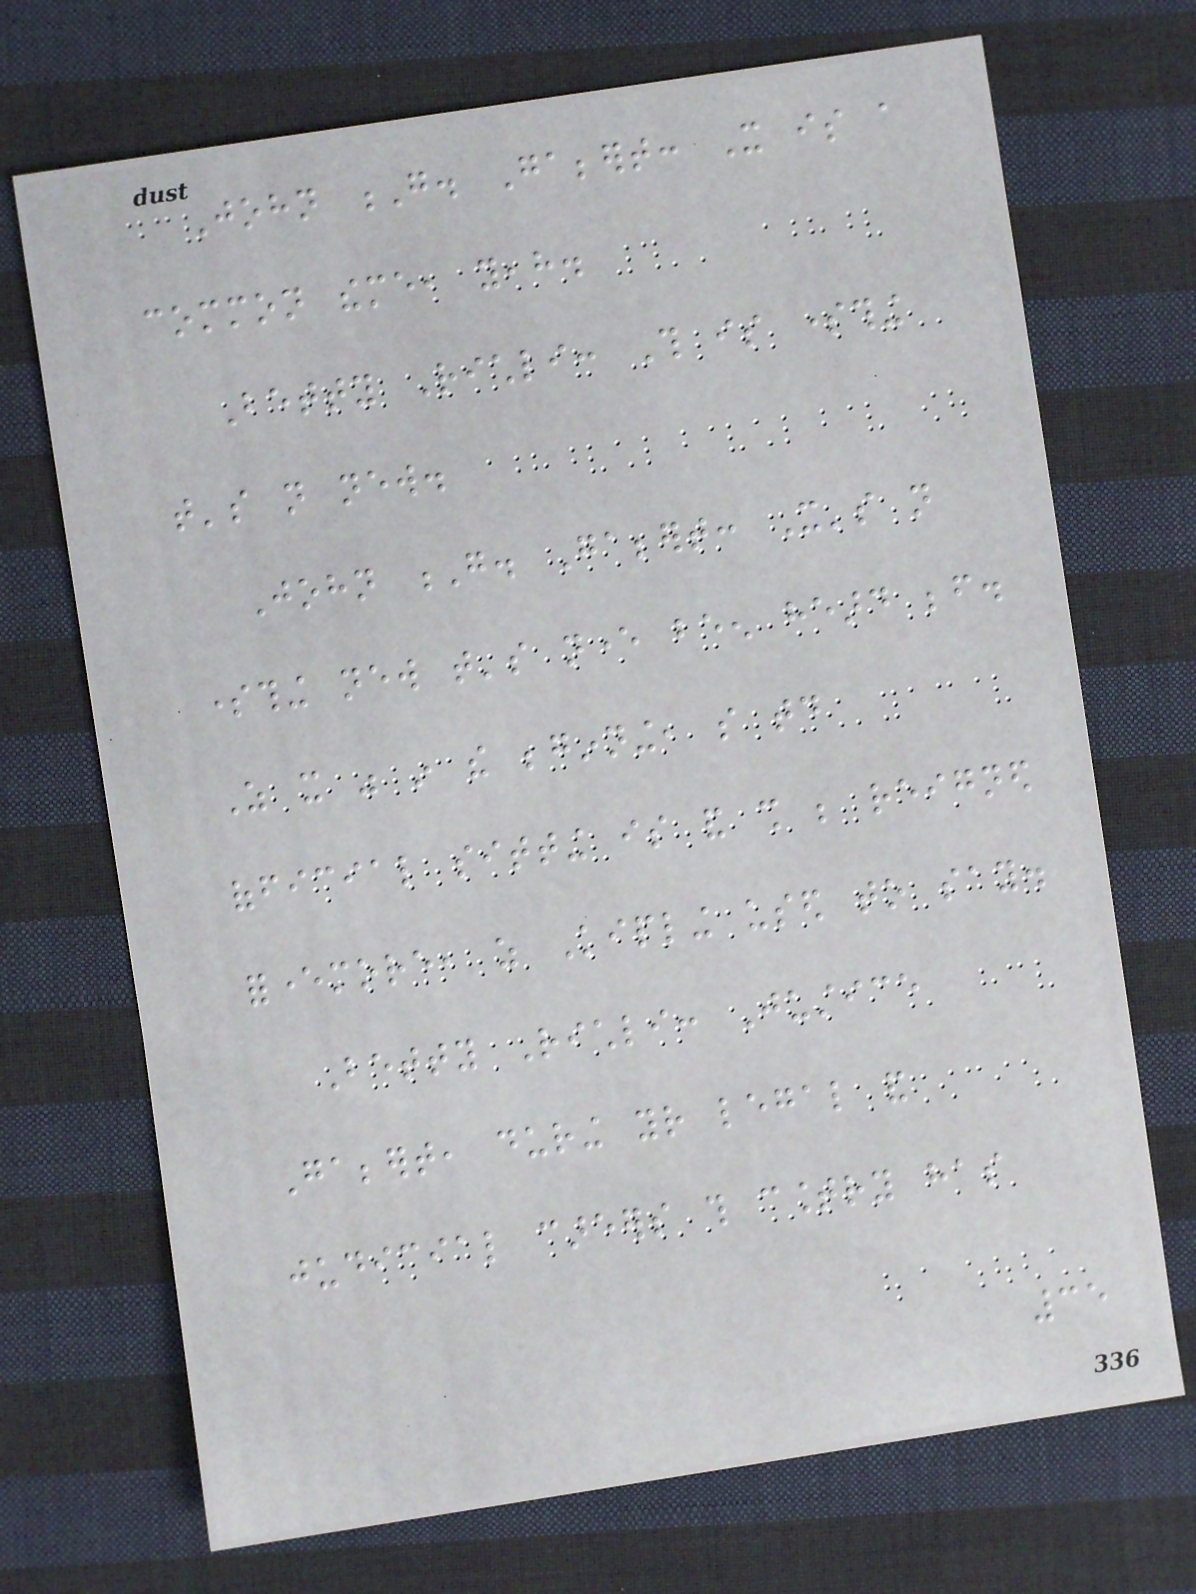John G. Gabbert: It is a
common theme, yeah.
Betty Richli: This is something
that's not new.
John G. Gabbert: It's not
something new that's never been heard before.
As it was in the beginning, so today
official sitting is and shall be reigned
forevermore, as Kipling used to say.
Betty Richli: Justice
Gabbert, during your legal and
judicial careers this country has
35
